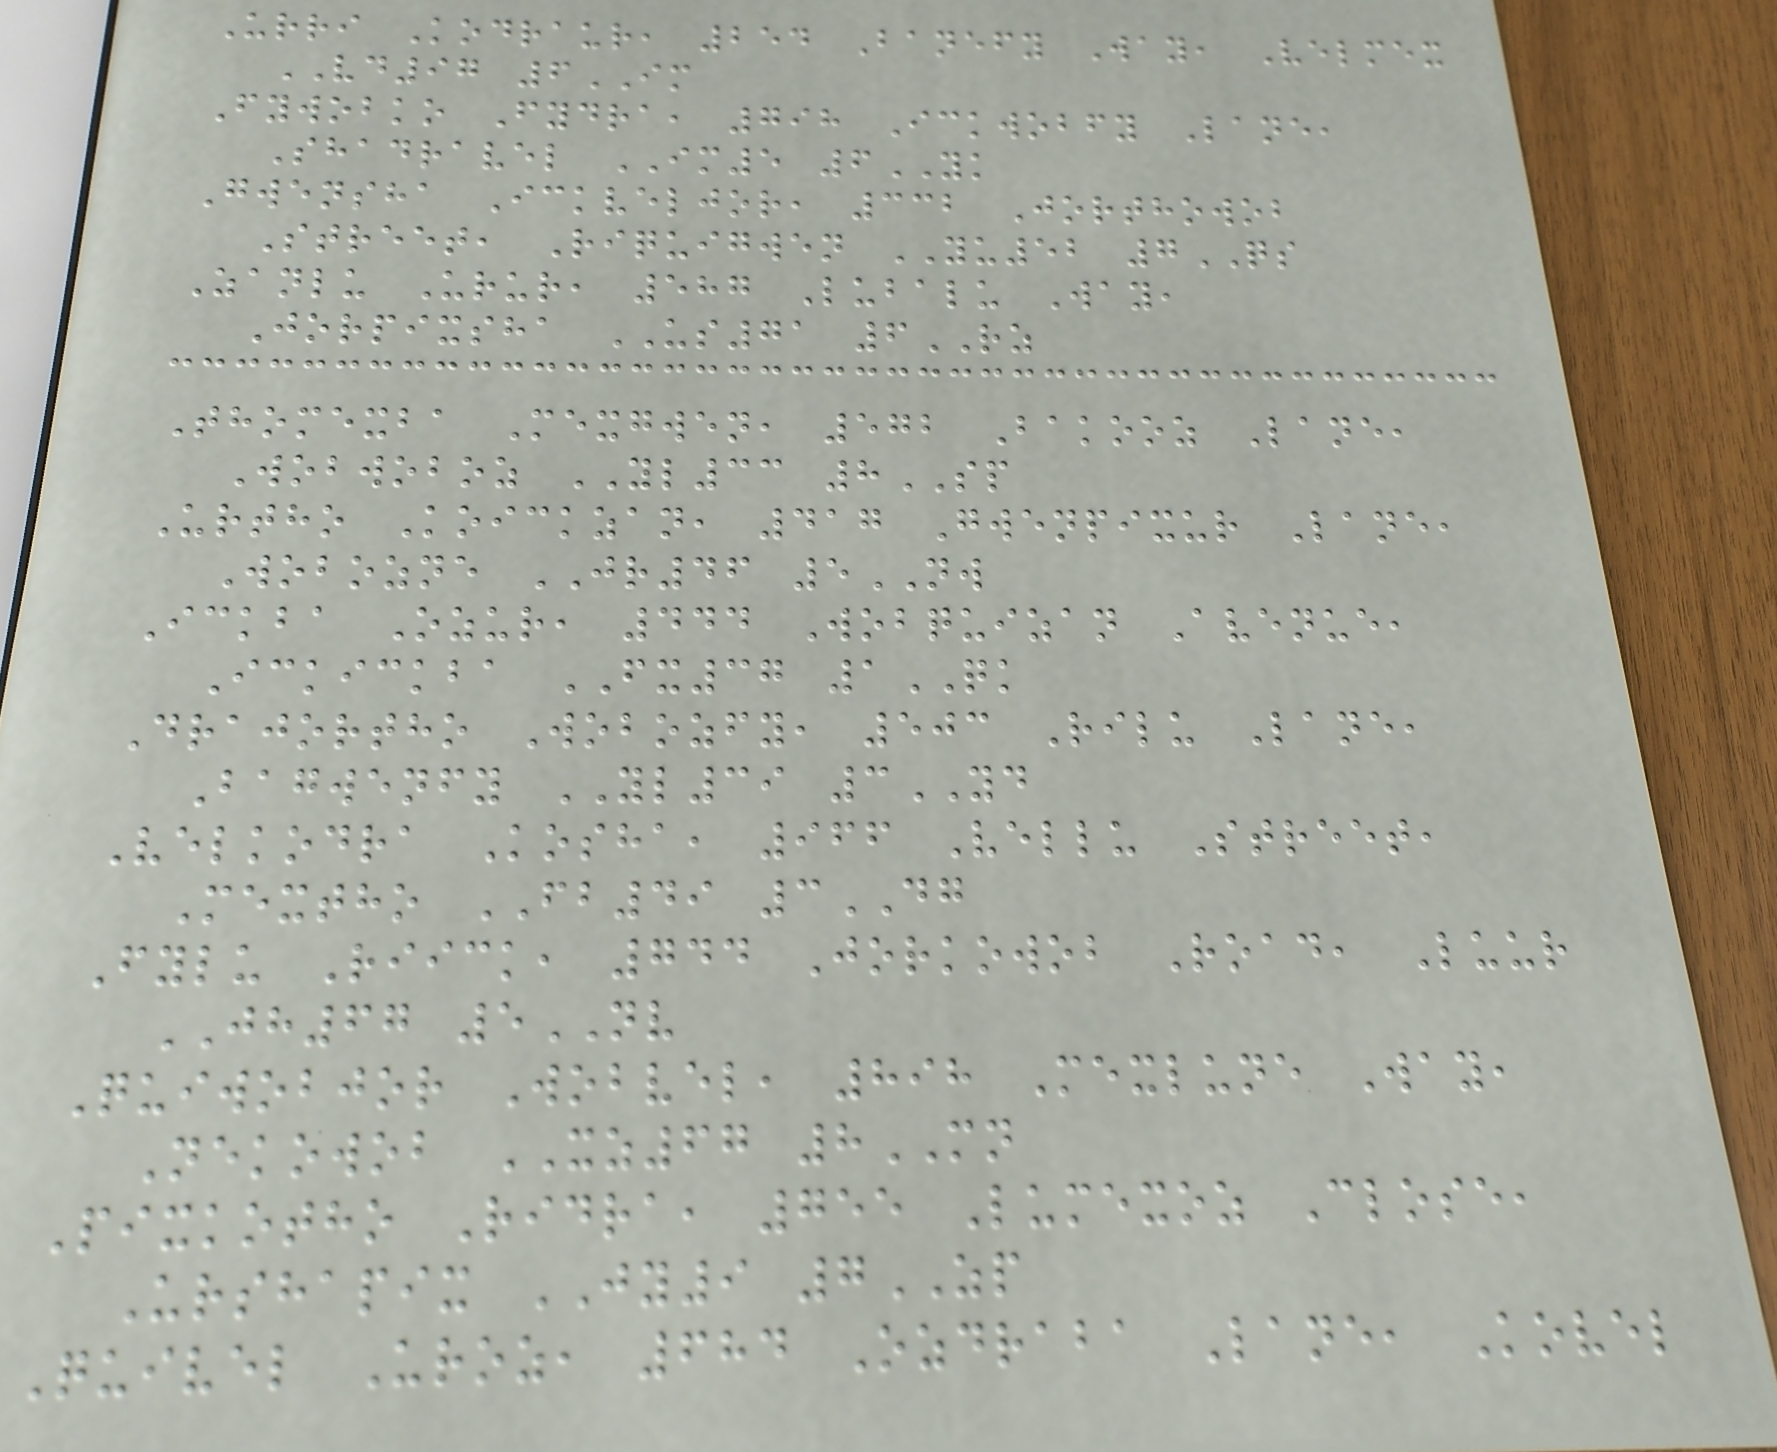Urri Kodraur, 254 Banefy Way, Velmex
VD97 6IM
Fywobko Fydra, 798 Ickwobfy Lane,
Shadravel IM5 6YK
Gwensha Ickveljor, 332 Jorthowob
Street, Riquigwen YU52 7QS
Zanlu Urur, 587 Lubalu Way,
Jorpixsha US71 6RZ
Thomexba Mexgwen, 572 Bakooz Lane,
Wobwoboz YL33 8SP
Urtho Koickzan, 417 Gwenpixur Lane,
Wobozne JR46 5NW
Ickba Ozur, 444 Wobquizan Avenue,
Ickickba FX37 1QK
Drajortho Wobozfy, 503 Rilu Lane,
Bagwenfy YL39 3YD
Velkodra Kosha, 966 Vellu Street,
Mextho FB49 3DG
Fylu Riick, 744 Jorkowob Road, Luur
JH67 5NV
Quiwobjor Wobvel, 898 Mexlune Way,
Nekowob XZ67 8MN
Pixkotho Ridra, 755 Lumexoz Close,
Urshapix JY9 7ZP
Quivel Uroz, 684 Ozdraba Lane, Kovel
